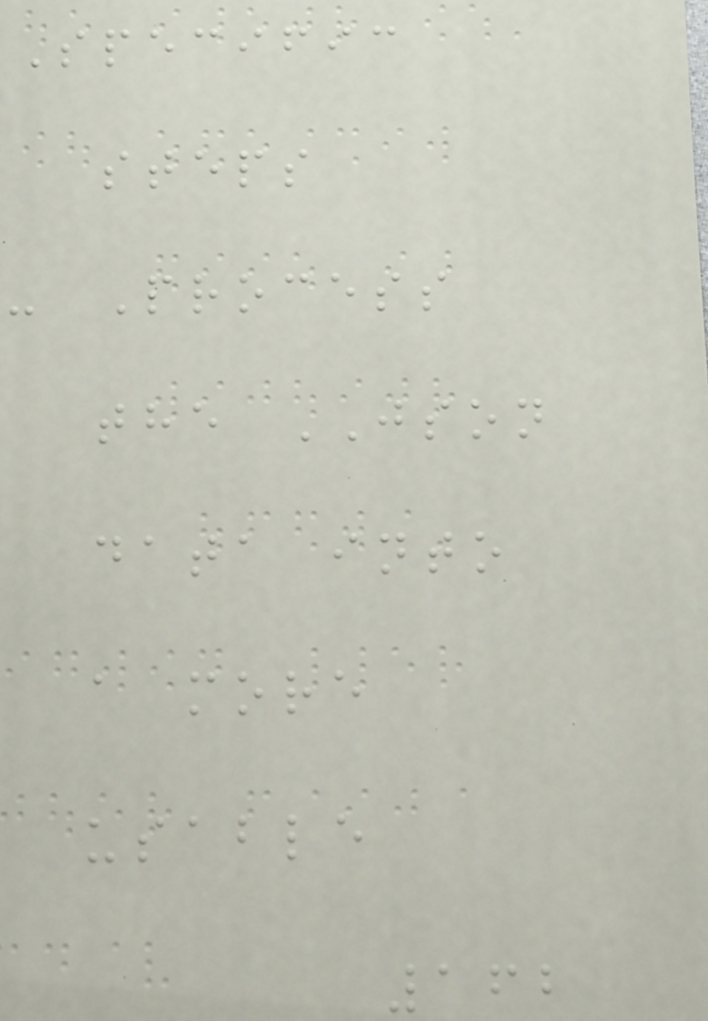Specific
steps
- Process
the JSON
data into
a more
usable
162
